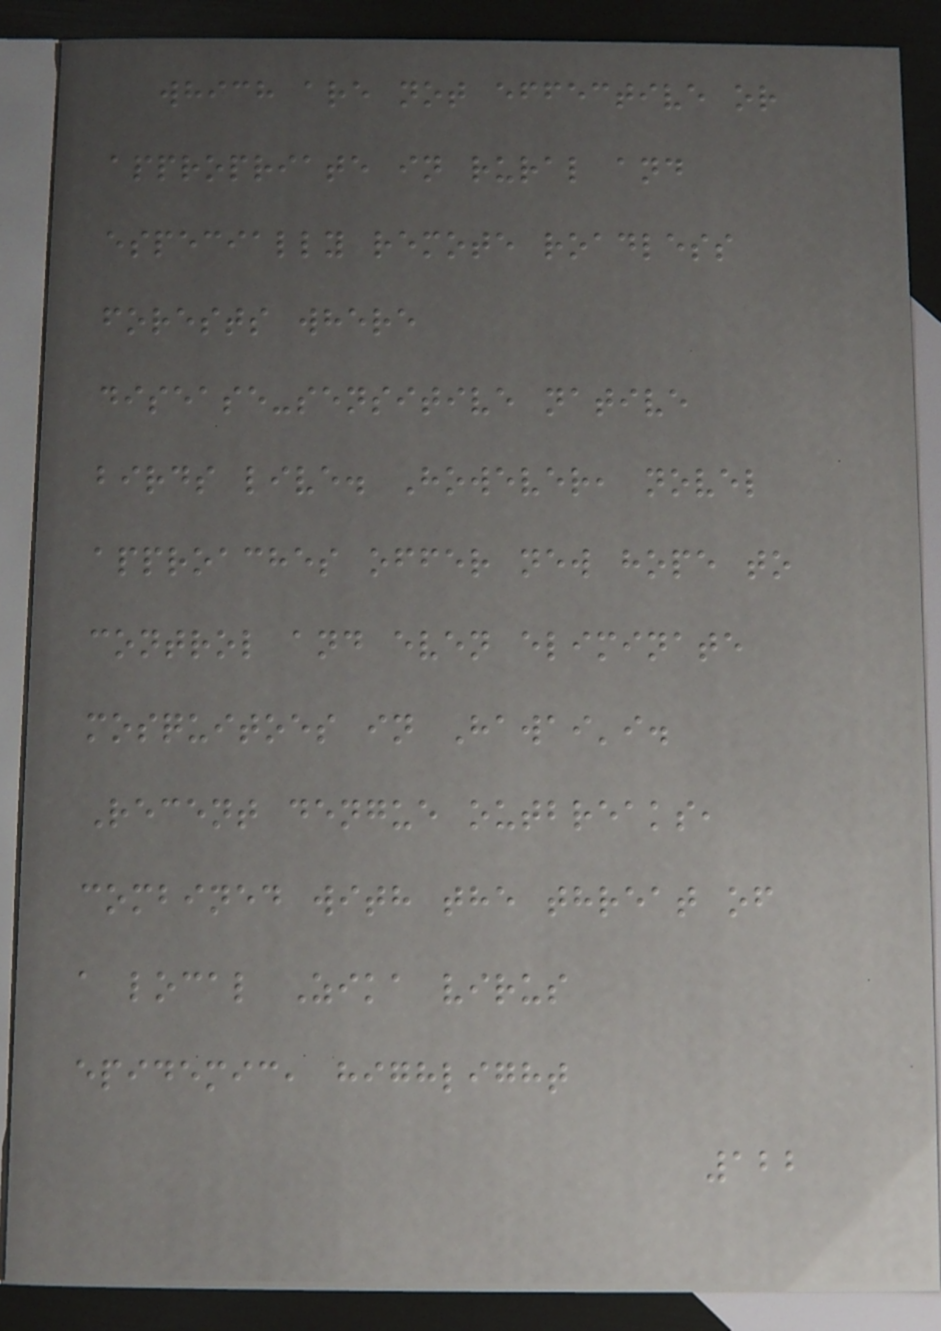which are not effective or
appropriate in rural and
especially remote roadless
forests where
disease-sensitive native
birds live. However, novel
approaches offer new hope to
control and even eliminate
mosquitoes in Hawai'i.
Recent dengue outbreaks,
combined with the threat of
a local Zika virus
epidemic, highlight
122
